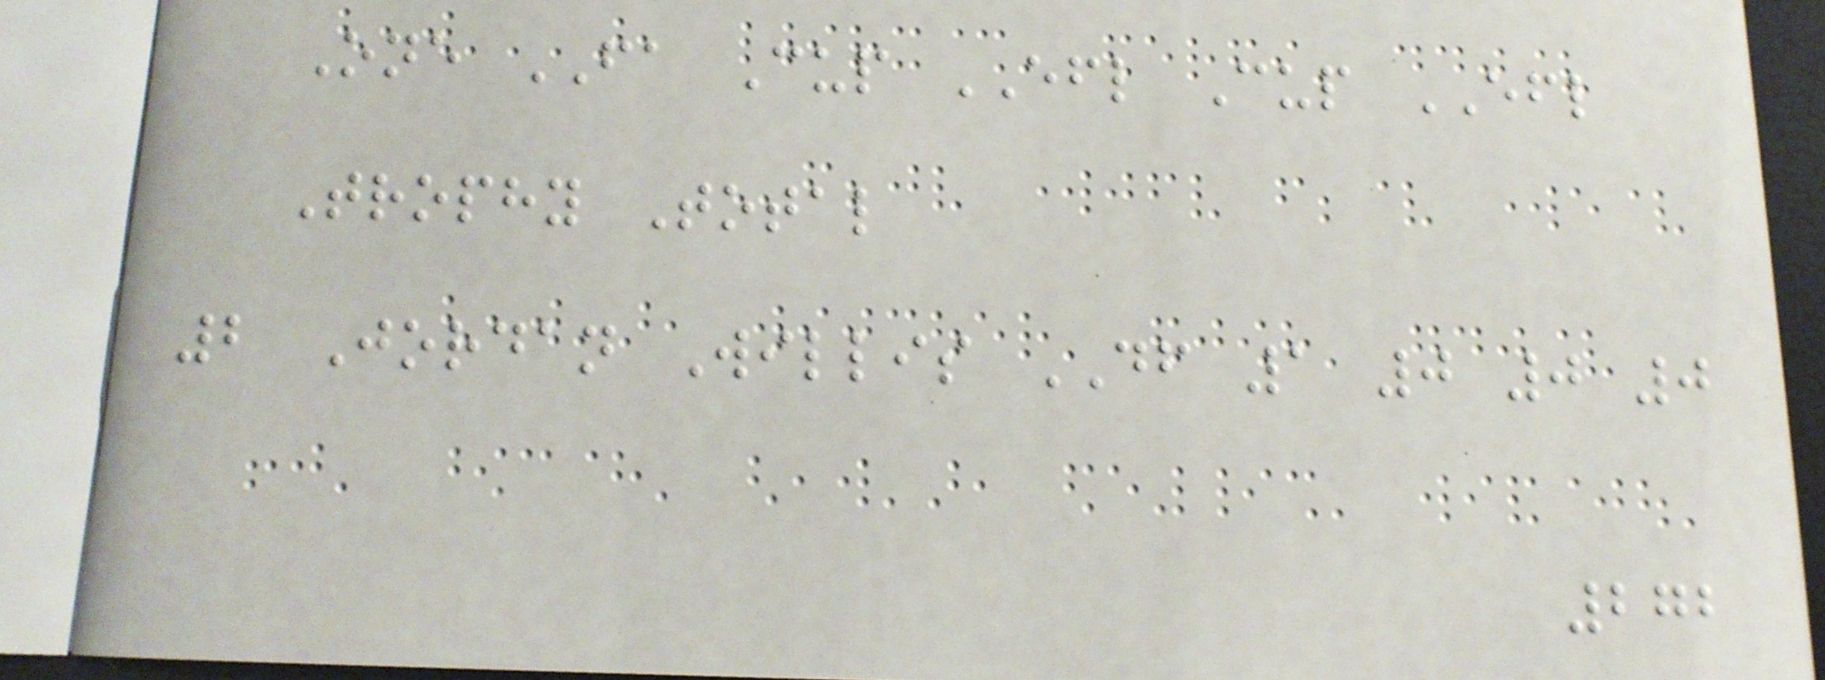One FA Cup EFL Cup EFL
Trophy Total
2 Jordan Willis DF 1 0 0 0
272
